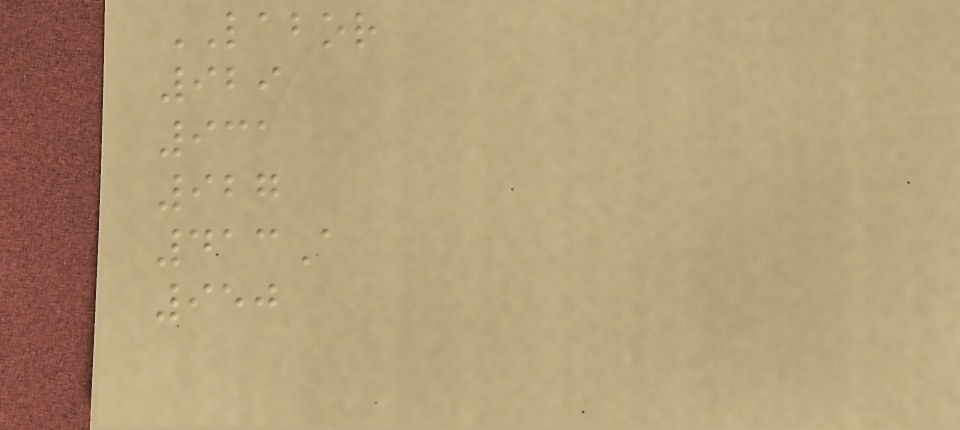LABOR
929
931
927
413A
950
